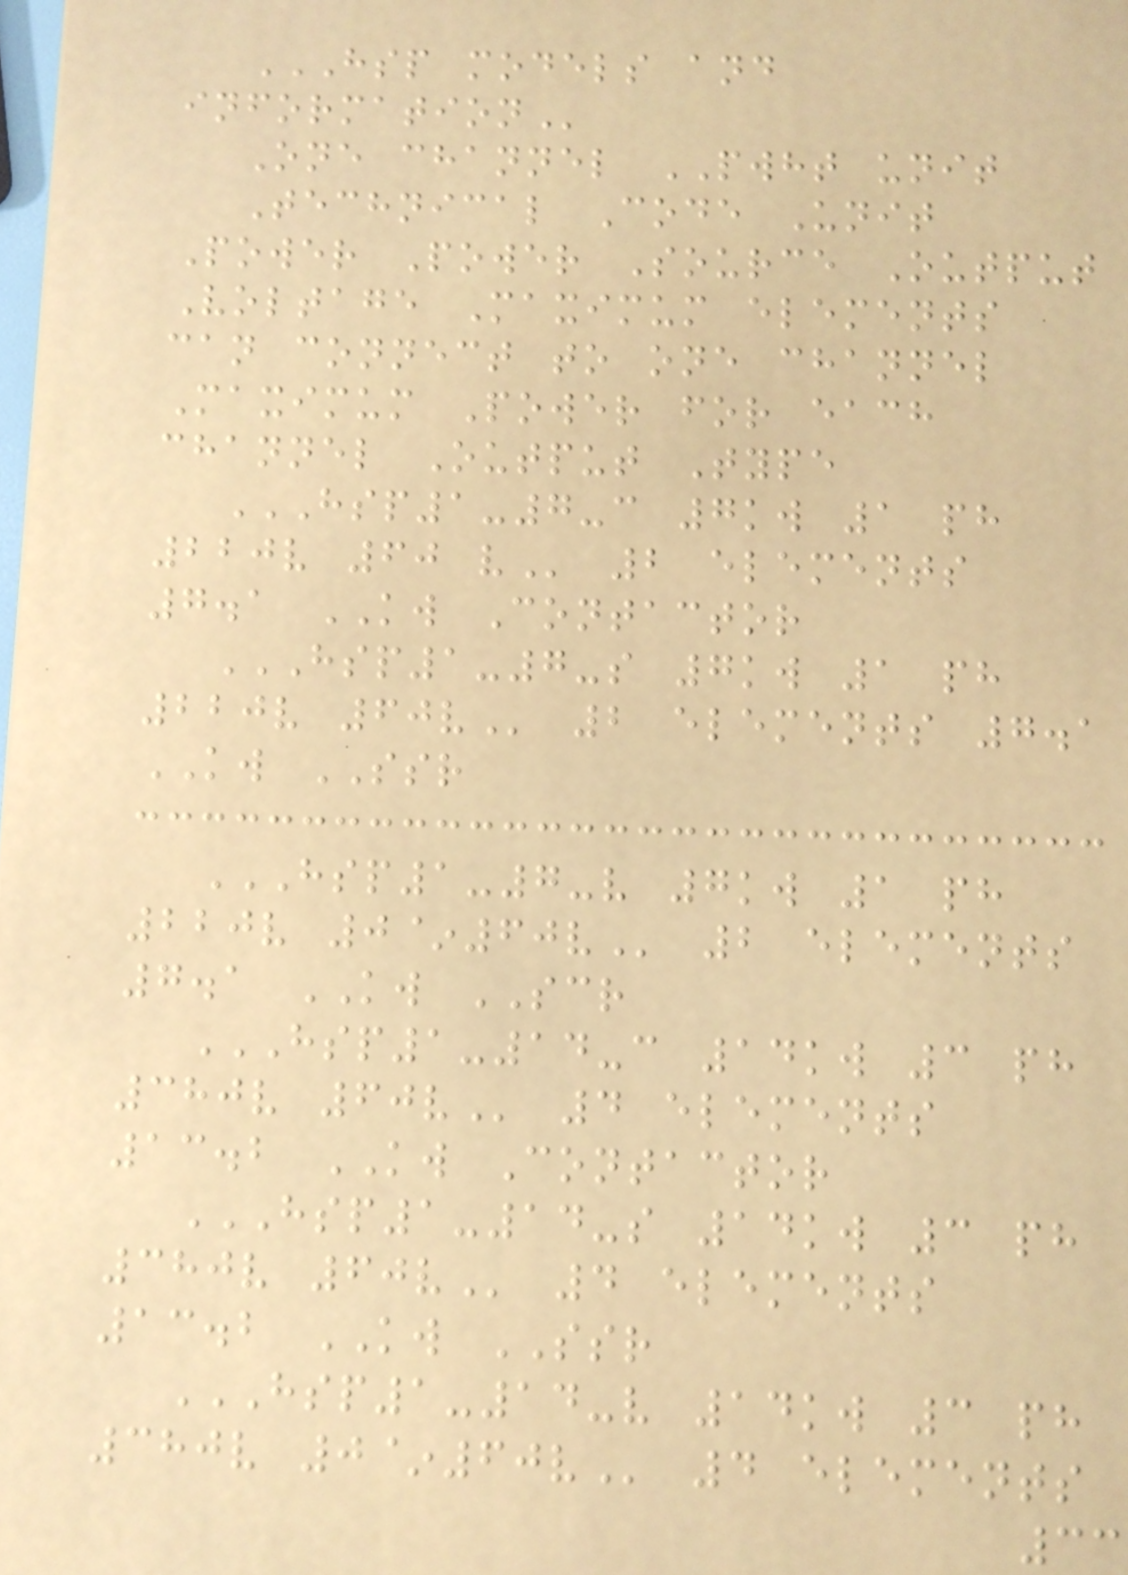HSP MODELS AND
INFORMATION
One channel PWHT unit
Technical Code Unit
Power Power Source Output
Voltage Maximum elements
can connect to one channel
Maximum Power for each
channel Output Type
HSP1-7-C 7KW 1 PH
220V 60 V 2 elements
7.1 KW Contactor
HSP1-7-S 7KW 1 PH
220V 60V 2 elements 7.1
KW SSR
HSP1-7-V 7KW 1 PH
220V 0~60V 2 elements
7.1 KW SCR
HSP1-14-C 14KW 3 PH
380V 60V 4 elements
13.2 KW Contactor
HSP1-14-S 14KW 3 PH
380V 60V 4 elements
13.2 KW SSR
HSP1-14-V 14KW 3 PH
380V 0~60V 4 elements
33
